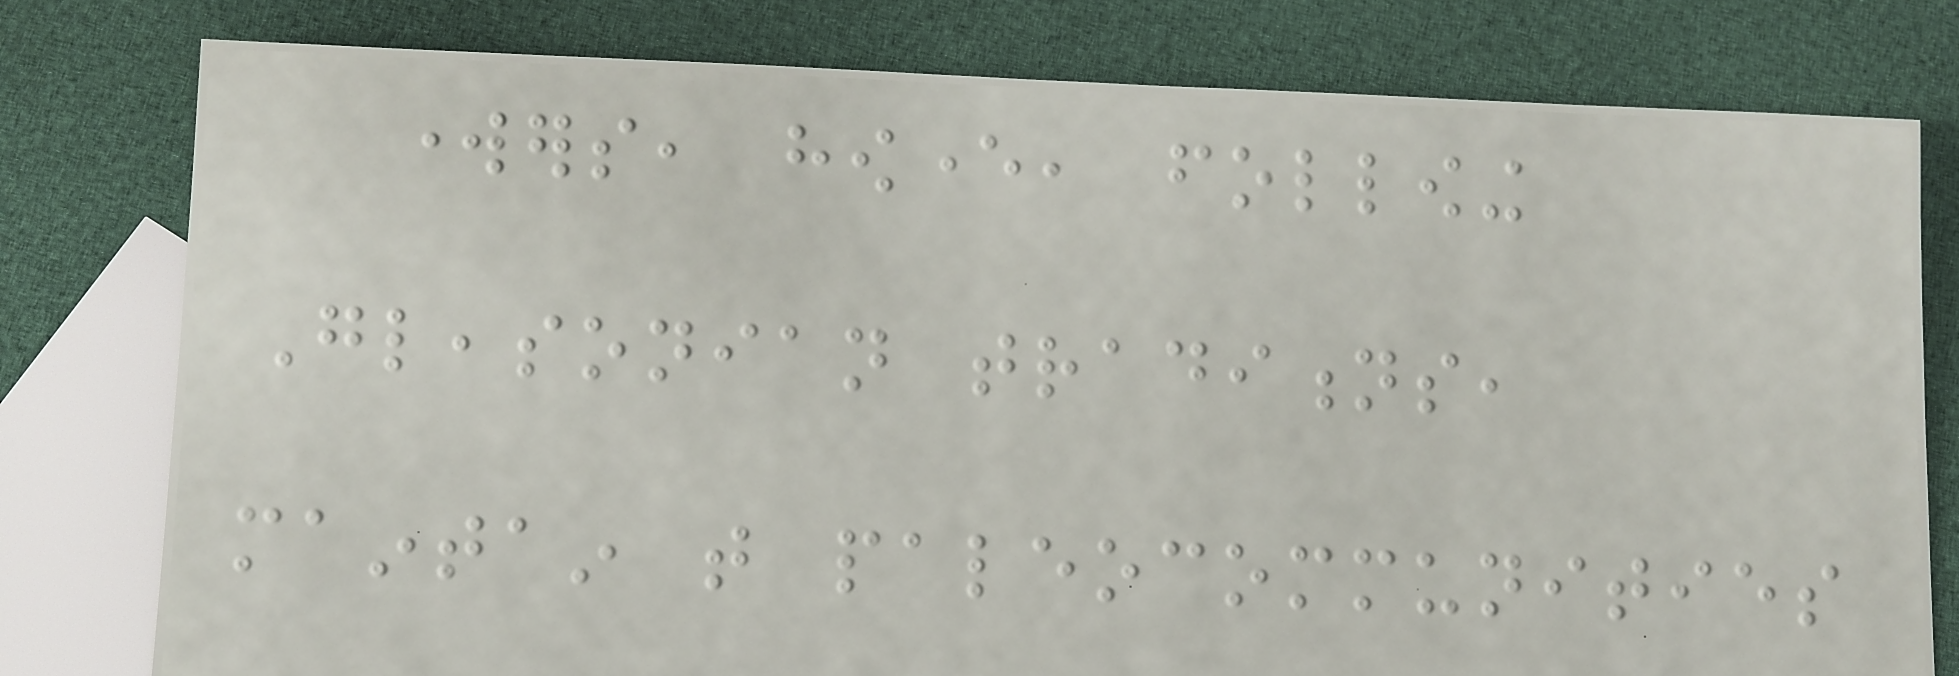workers, however, following
Gleasonian traditions,
maintain that paleocommunities
